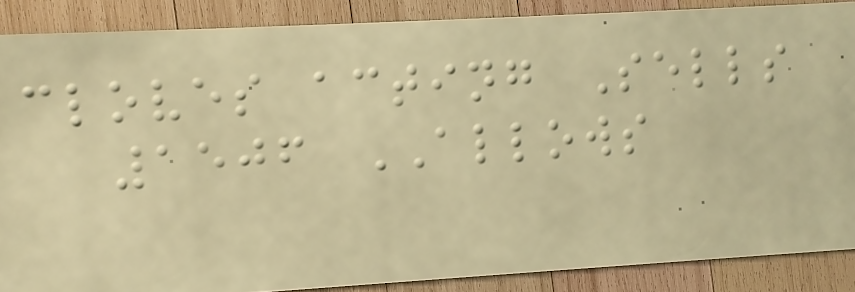cloves acting Sells
1506 ALLOWS
